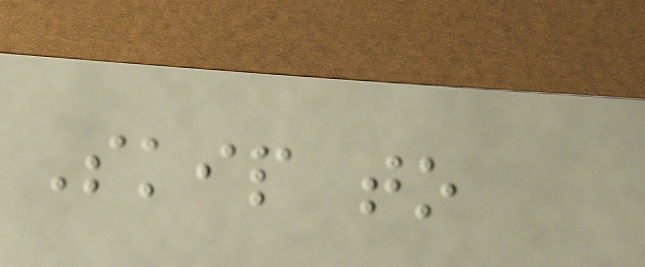Skip to
